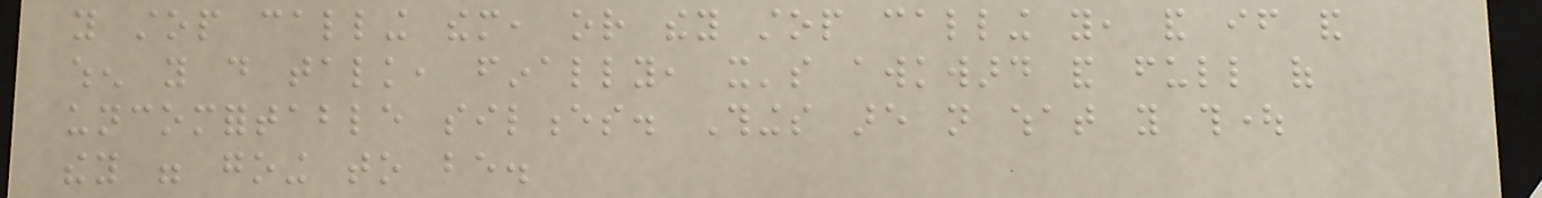you stop calling them, or they stop calling you, and if and
when you do talk, finally, it's awkward and full of
uncomfortable silences. Things are not what you thought
they were going to be.
